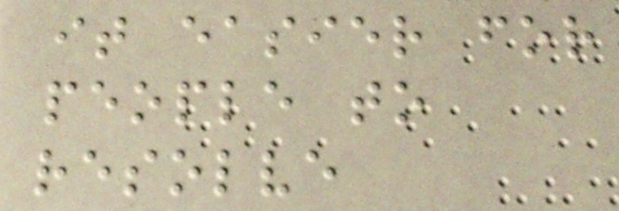it easier for
people to
resolve
